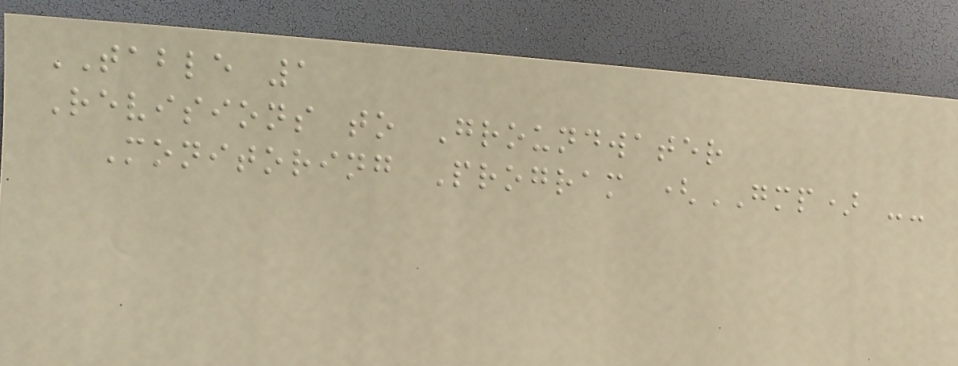TABLE 1
Revisions to Groundwater
Monitoring Program (GMP) --
